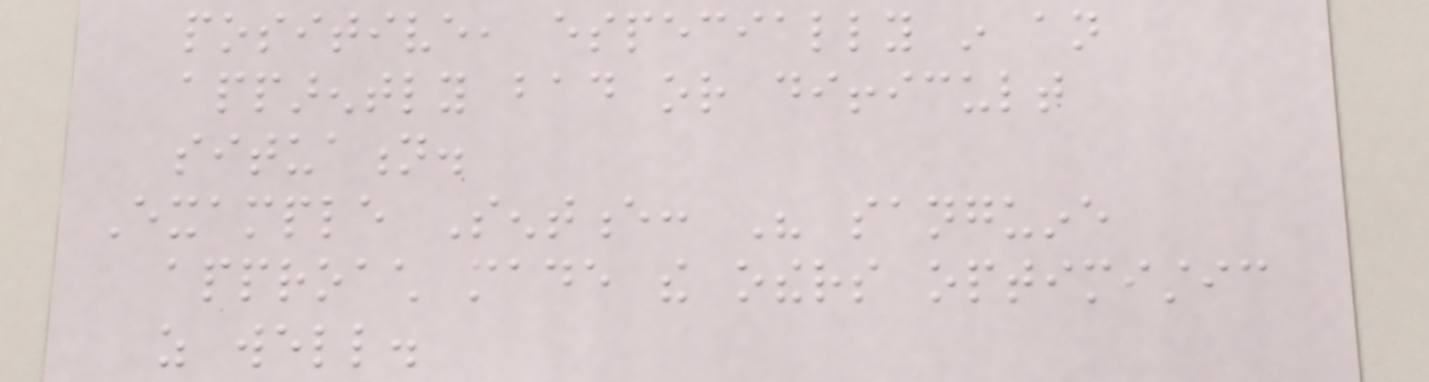positive, especially in an
apparently bad or difficult
situation.
Example Sentence: His sanguine
approach made the others optimistic
as well.
